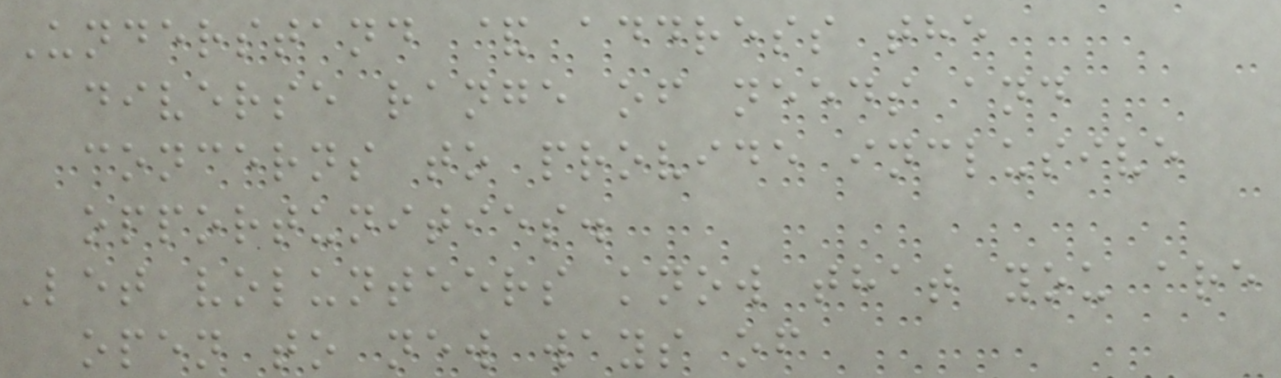Understand & address the
diverse range of needs and
concerns to provide inclusive
opportunities.
Let volunteers know that you are
open to new ways of
